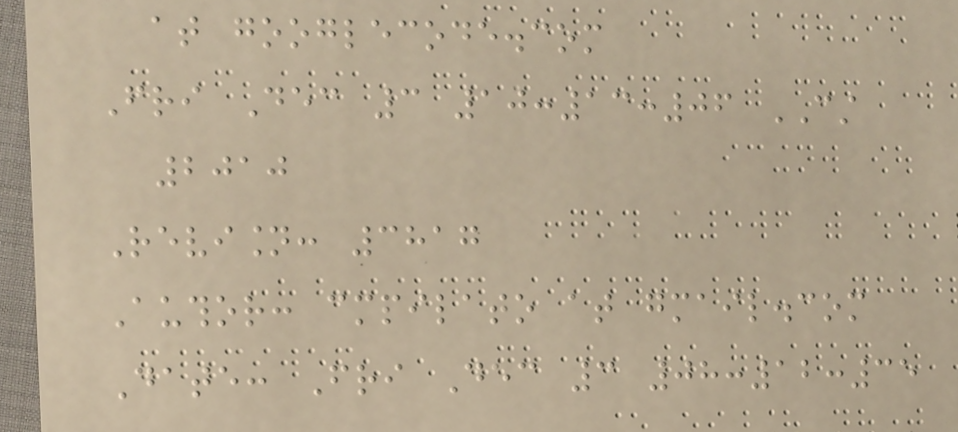at googlecode.com
Fri Dec 3 10:13:06 CST
2010
Revision: 3817
Author: cmpilato at gmail.com
Date: Fri Dec 3 08:12:35
